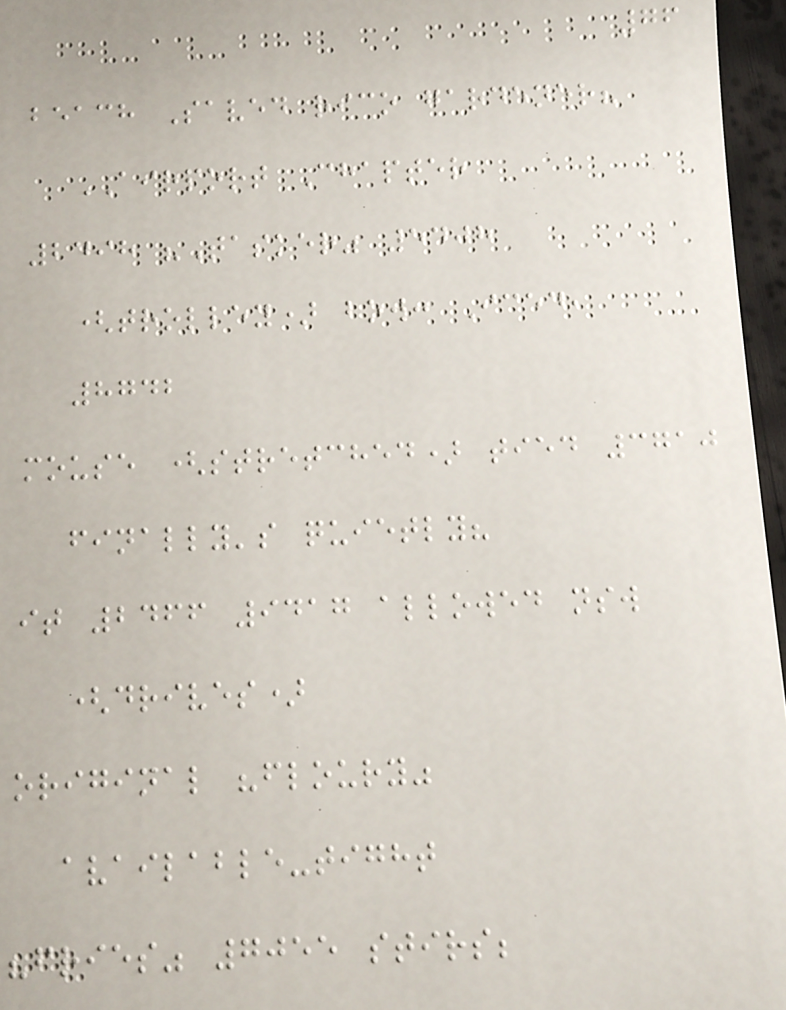76
beach Saved rico gardener?
AIRPORT Chapter
2498 "Tasker" 5408
(trolley) bow: Iced,
8742
mouse (stretched) tied 3710
finally's quietly?
it 2466 9417 allowed nsw
(drives)
original "floury"
available-tight
"fries" 7055 stirs;
